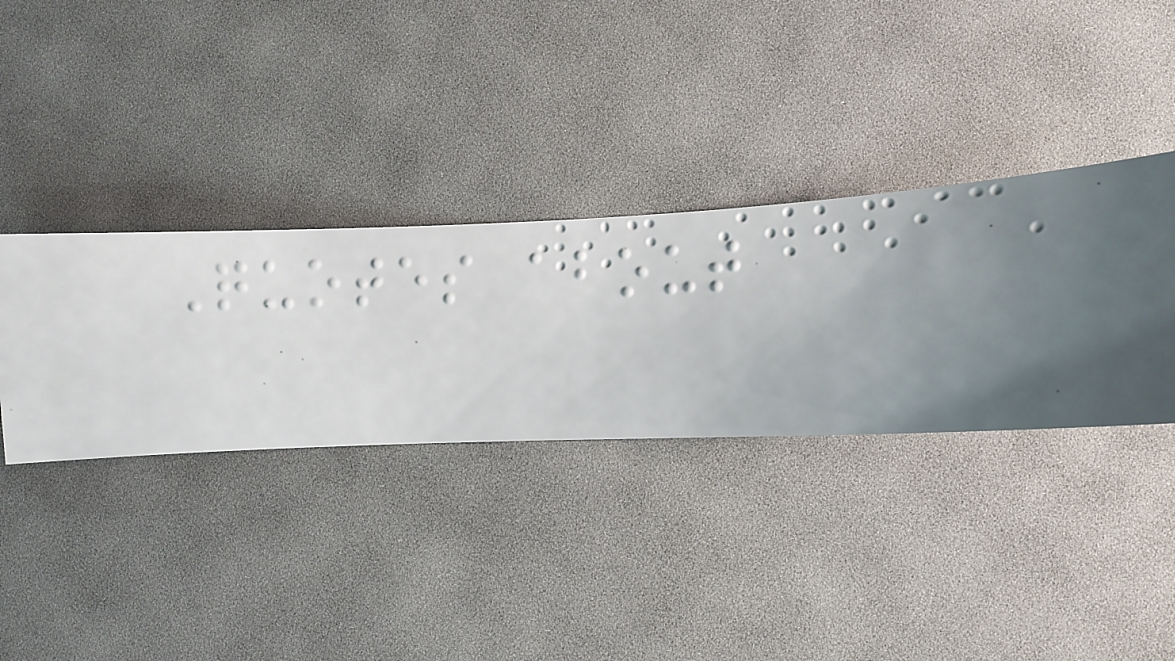Quotes about
